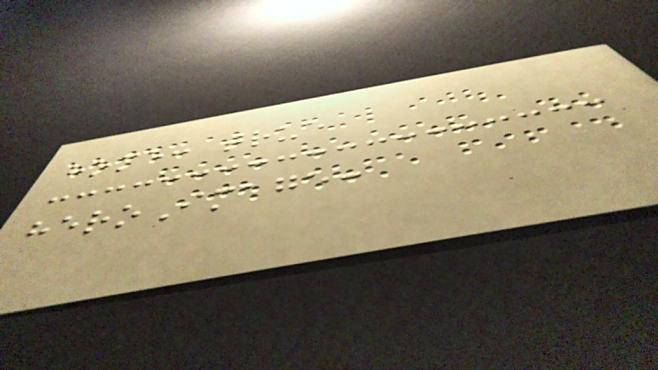home: true
heroImage:
